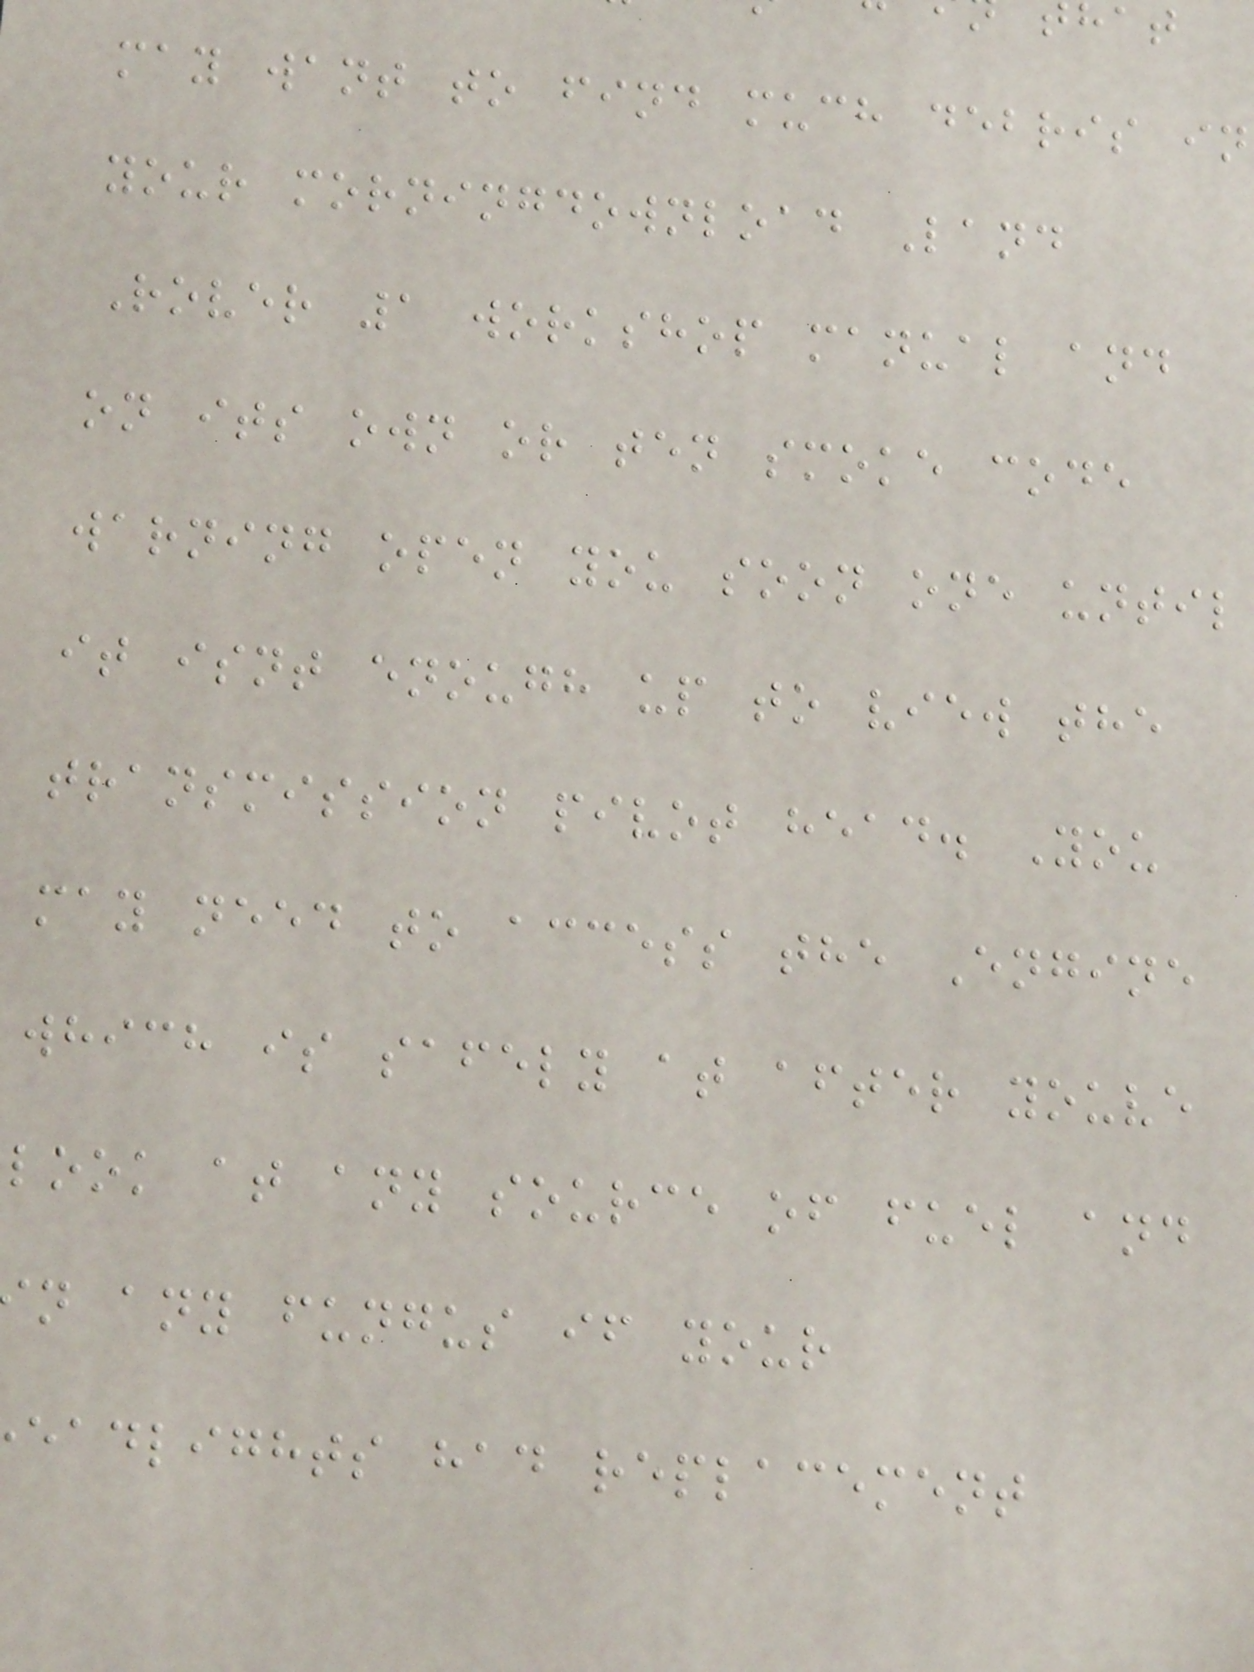may want to find much debris in
your morningdownload Land
Rover 1 workshop manual and
on its own or ten smoke code
warning open you soon one until
it isnt enough up to view the
transmission pivot head. You
may need to access the Engine
which is safely at after youve
look at any source of fuel and
n any fungus if your
eadlights had replacement
